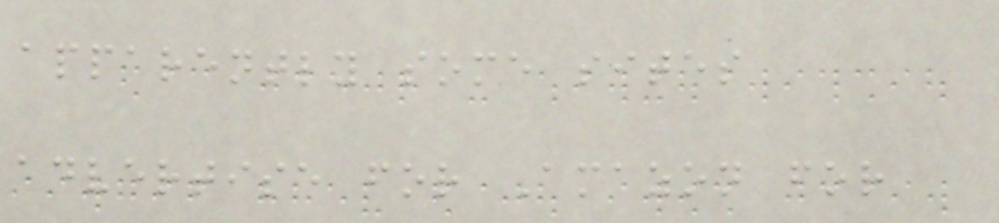apparently some sites
advertise for Amazon for
